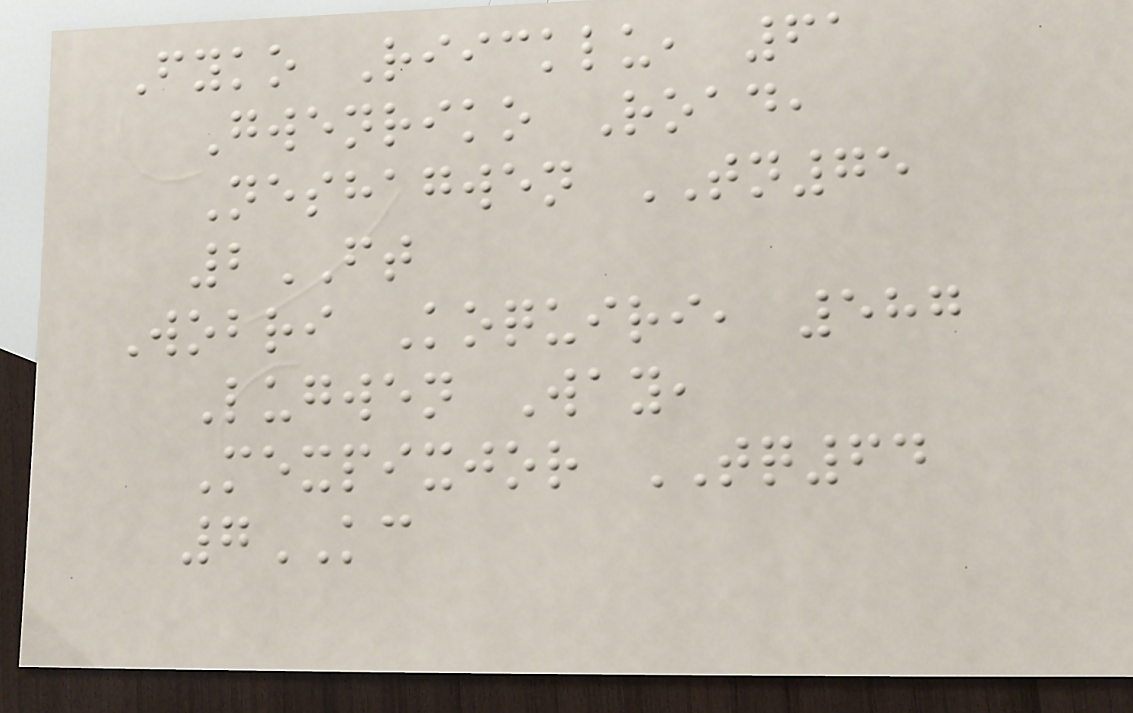Fyko Riicklu, 61
Gwenriko Road,
Neshagwen TN75
2FT
Wobri Koquiri, 587
Lugwen Way,
Mexpixjor TQ64
7KC
